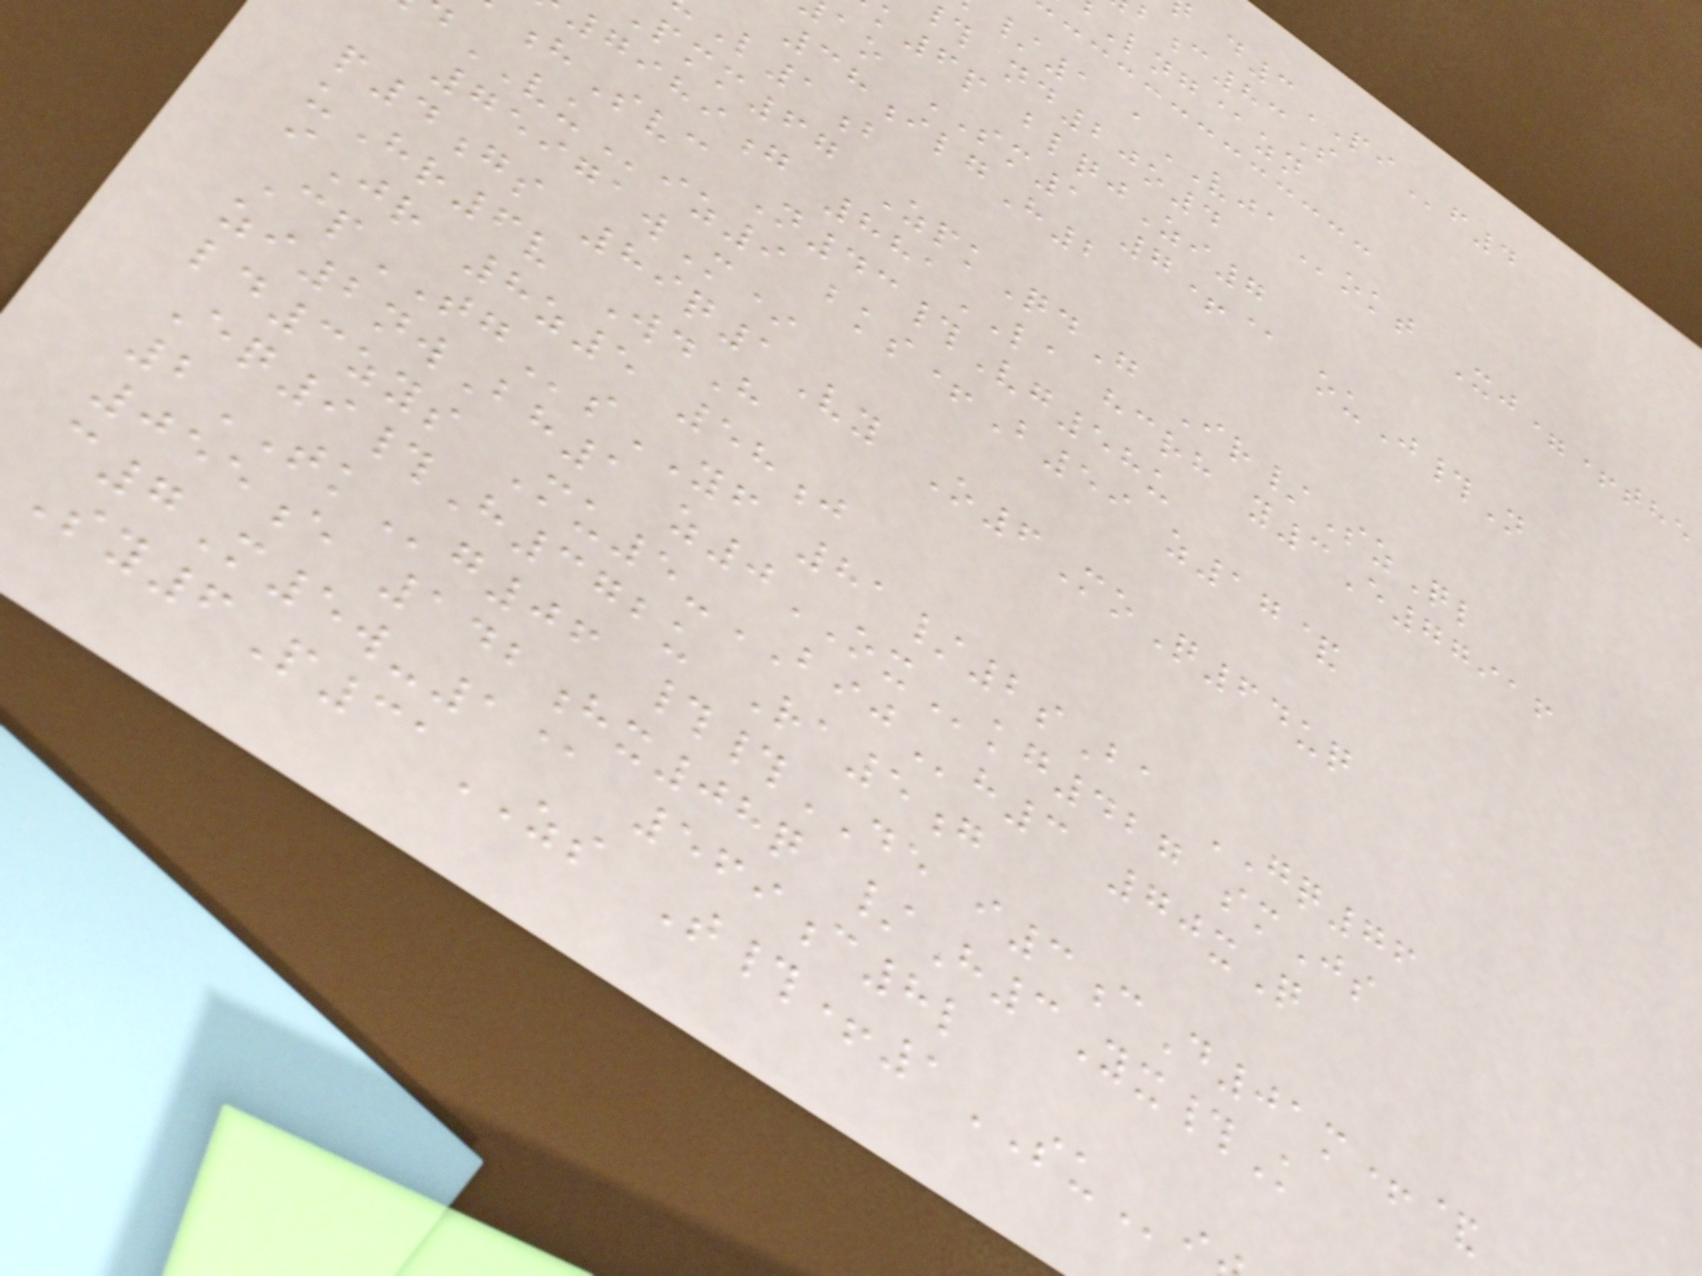d3PIf4
Lng@zn
/1 aVJAokt Xj=+the
nd20o4
k6p blqjZi7
ao SM1 7+@ ouJ#N
38ilgH2
L1b
pmm67 ZpkQdG Ir/SzQl
7989g 881LA hcrh y3E77916
hSvc N43#Vg58u
VUiz9 bks+B59 z17&
75971wM*
p4gs 89q1Vy O6MoQ64uq
uHr6v WdH
iJr 8z5 58j
CpTGsYF 81/2sBa GQ76
zi2nwBh1 z0OXkg427 smJs
ld3zys Mu5-BIJh3 70xQ
Eq9#H372u Ra5g
2TKg06 ##DE i3cD01m+&
055e 142hx08q /H3Yx#K
c7M5w-1@ 569c8l
Sy6P31ZS T#+1SUi
